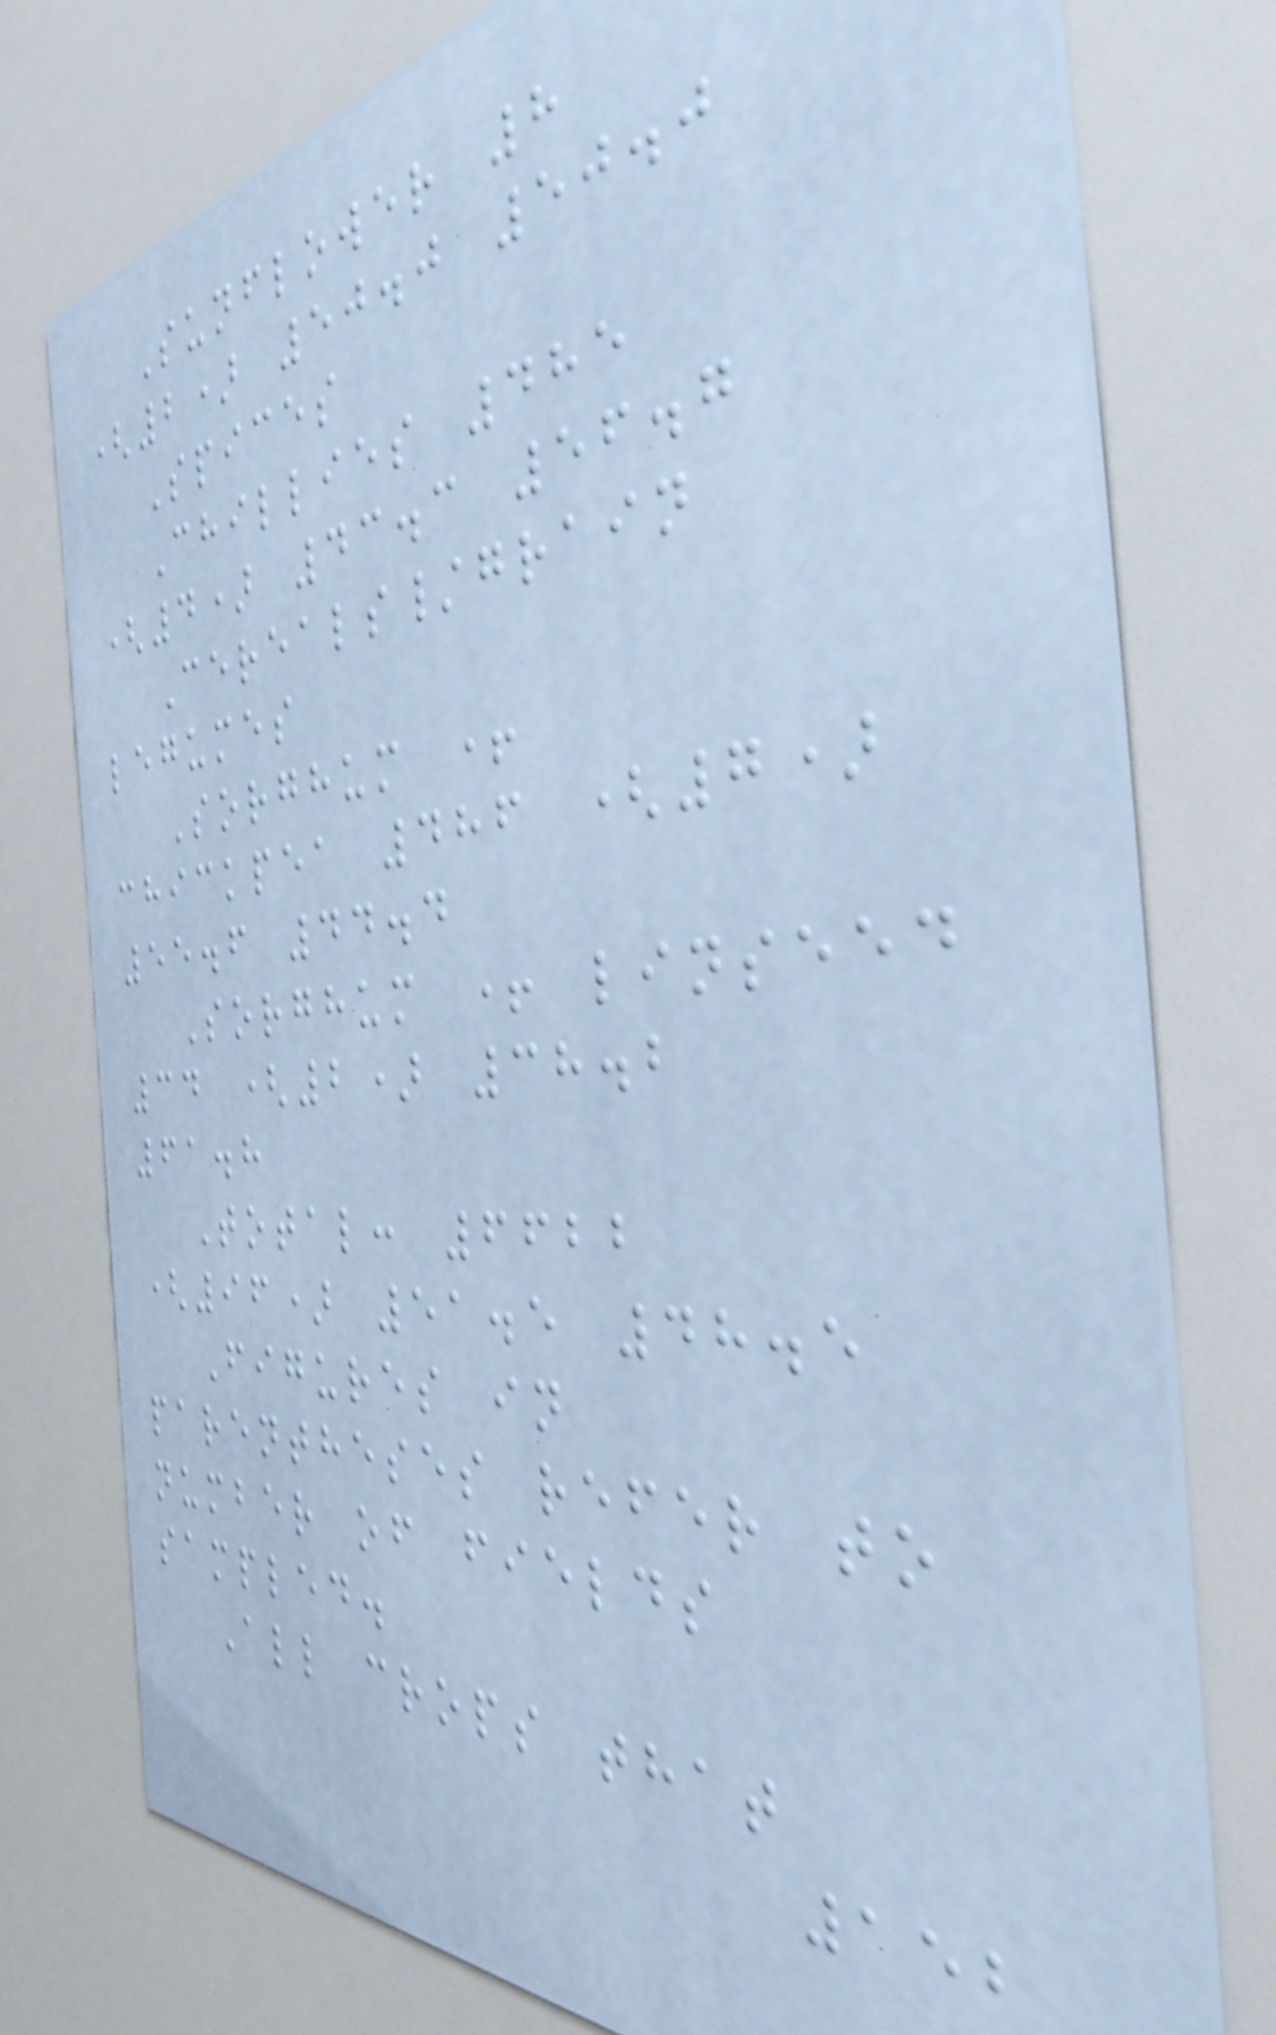Sunflower 8
(2) 50.0 50.0
Spices
Chillies 485
(4) 43.3 56.7
Cereals/grain
legumes
Sorghum +
chickpea 486 (7)
55.6 44.4
Sorghum + linseed
34 (2) 38.2
61.8
Total: 6622
(96) 51.5 48.5
Figures in
parentheses refer to
number of fields
sampled.
All crops that
152
